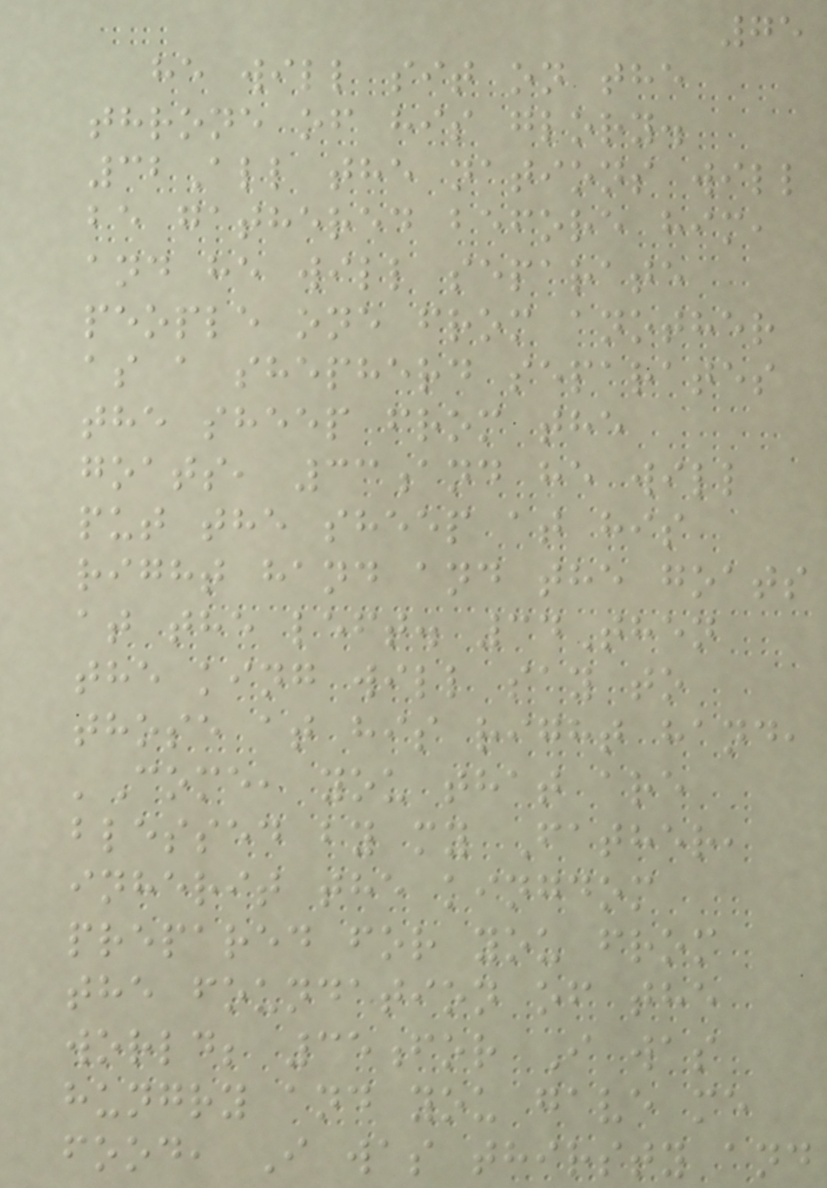75
he will sit on the
throne of his glory.
32All the nations will
be gathered before him,
and he will separate
people one from another
as a shepherd separates
the sheep from the
goats, 33and he will
put the sheep at his
right hand and the goats
at the left. 34Then
the king will say to
those at his right hand,
'Come, you that are
blessed by my Father,
inherit the kingdom
prepared for you from
the foundation of the
world; 35for I was
hungry and you gave me
food, I was thirsty and
